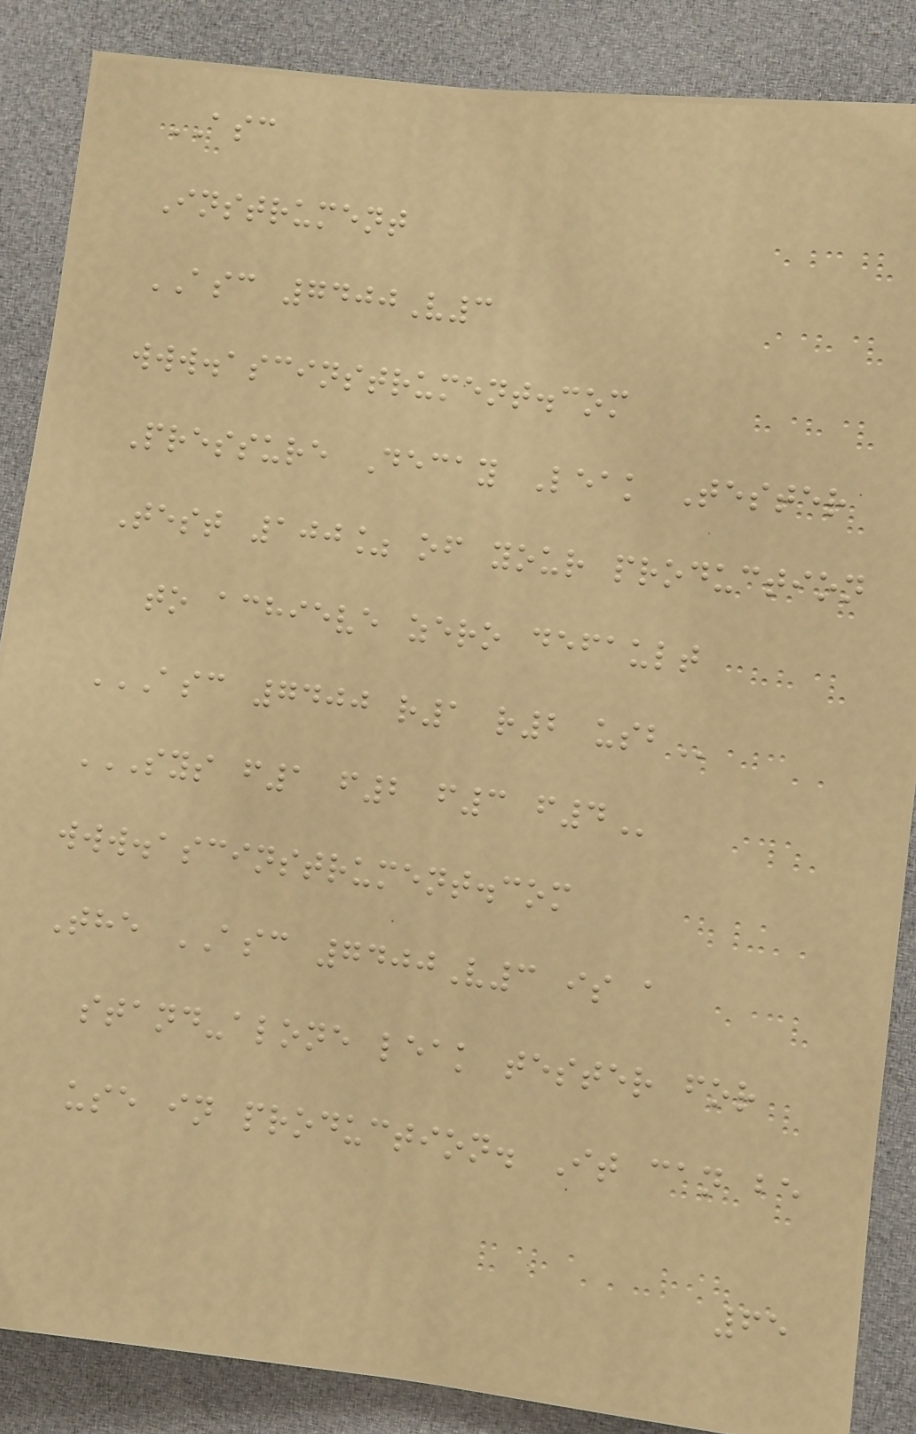ASC
Instrument
ASC 7400V3
www.ascinstrument.com
Pressure Decay Leak Tester
Test 100% of your production
to achieve zero default
ASC 7400 R1 R2 USB
SYS F1 F2 F3 F4
www.ascinstrument.com
The ASC 7400V3 is a
stand-alone leak tester for
use in production. It can be
65
